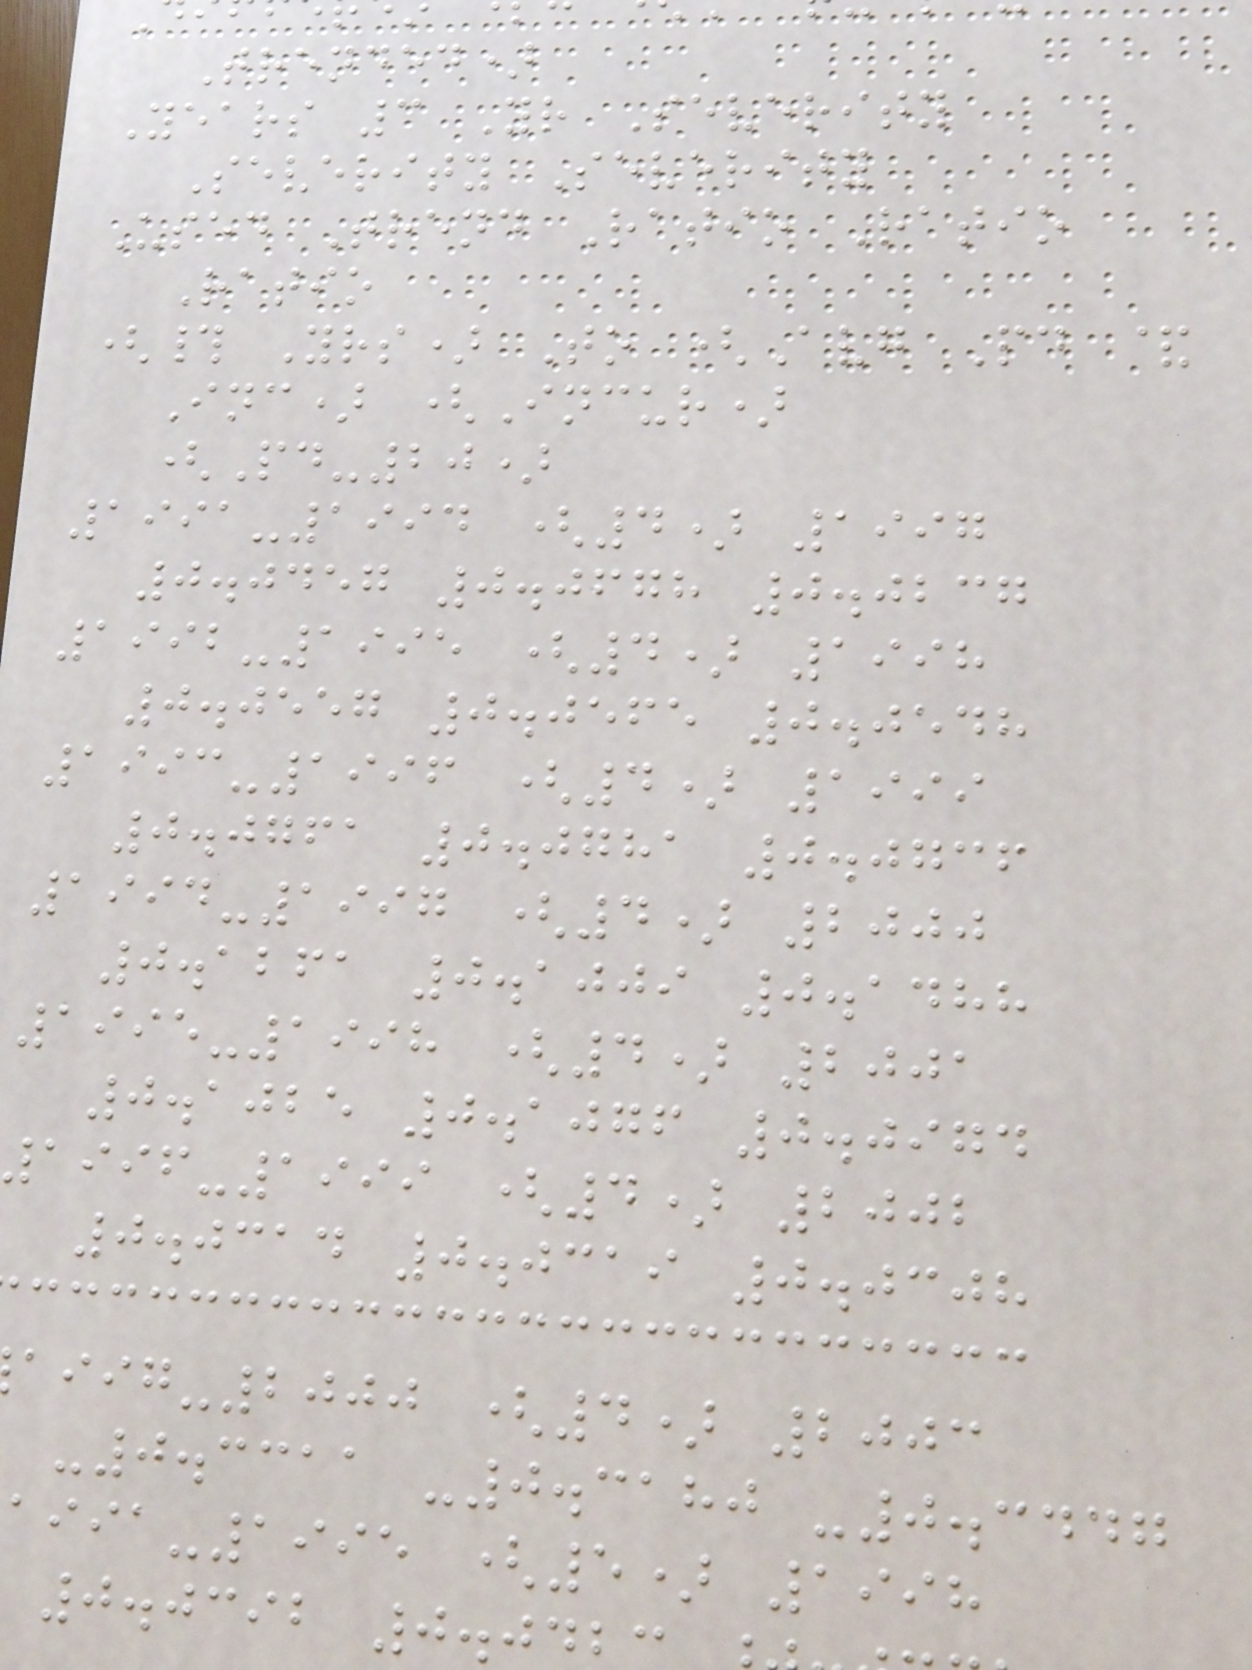Trended)
Years 3 Yr Severity
Severity Severity
Used Trend Ratio Ratio
Ratio
(# Yrs) To (Avg Pd &
Inc) (Incur)
(Pd-20)
1991-1994 (4) 1997
0.0457 0.0678 0.0237
1992-1995 (4) 1998
0.0557 0.0565 0.0548
1993-1996 (4) 1999
0.0761 0.0781 0.0736
1994-1997 (4) 2000
0.1261 0.1009 0.1488
1995-1998 (4) 2001
0.1025 0.1076 0.0974
1996-1999 (4) 2002
0.0314 0.0319 0.0308
-2000 (4) 2003
-0.3311 -0.3180 -0.3447
-1995 (5) 1998
0.0392 0.0
